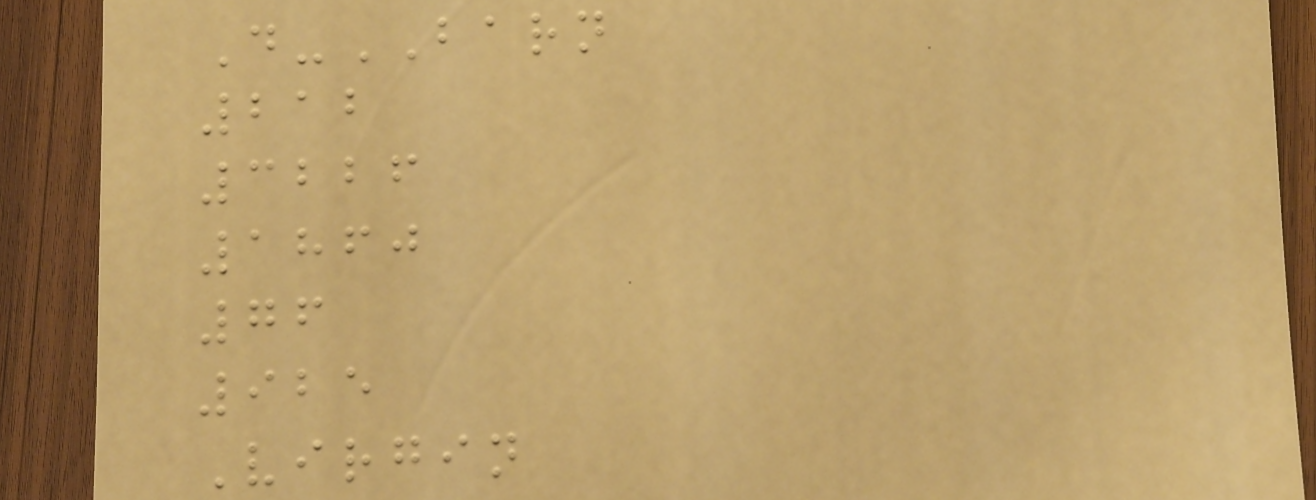D-BARN
212
3226
1860
76
925
Virgin
